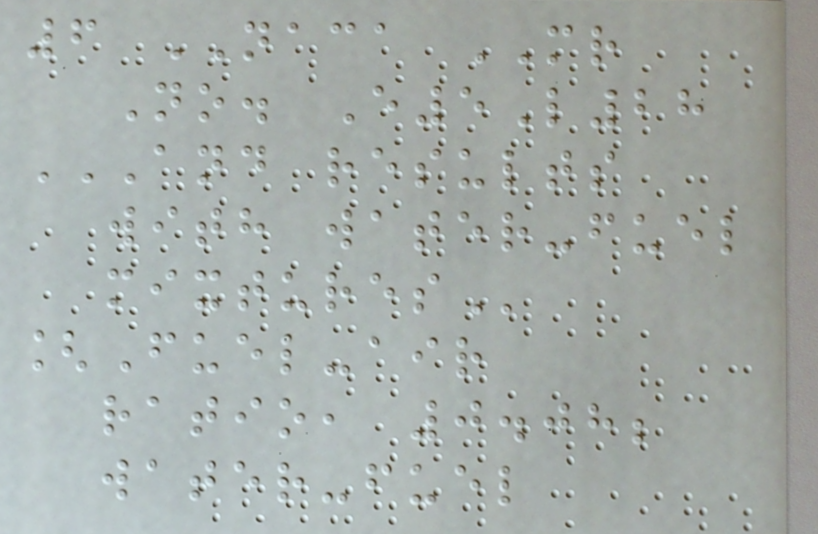6 NACA MR
No. E5L28
AND RESULTS
WITH WATER-FUEL
MIXTURES
[Fuel-air
ratio, 0.08;
water-fuel
